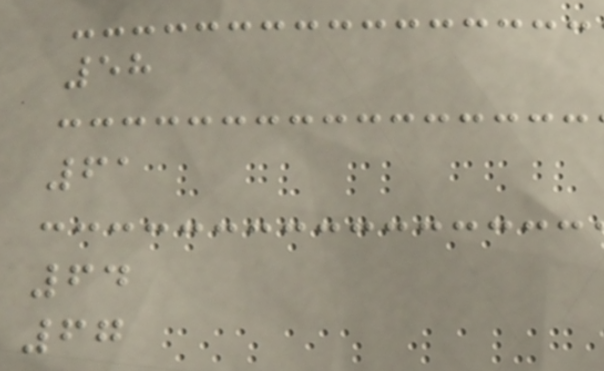58
61
64
67
